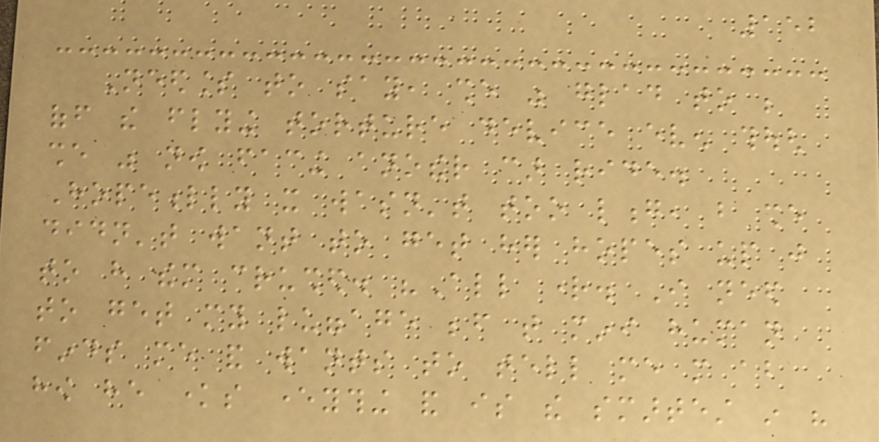152
Needless to say, she was glad to be
off the flying torture device even though
she was now facing another car ride.
Hopefully it wasn't too long, but she
didn't want to get her hopes up just
to have them crushed. "All right. I need
to get my luggage before that mini human
finds me and wants to tell me more about
how he knows everything and is the smartest in his
